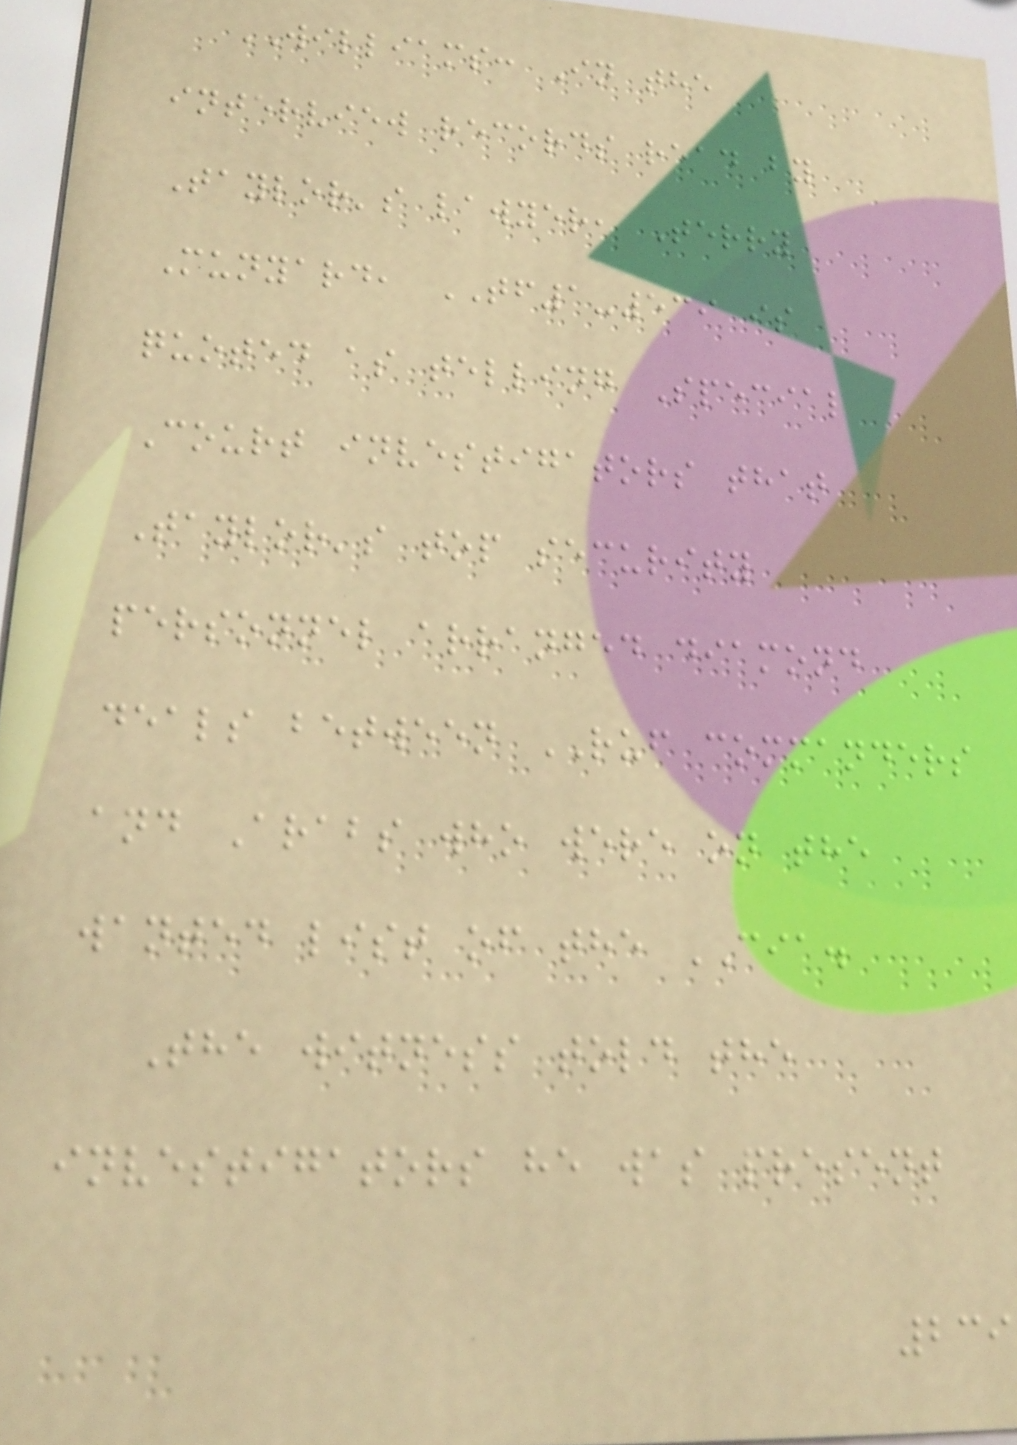WILLIAMS: In the
interview records read by
Taylor's lawyer, Terry
Munyard, TF1-539 is
quoted as telling Special
Court investigators that
Taylor's top security
personnel arranged diamond
deals between RUF commanders
and Arabs who were on the
wanted list of the CIA.
The witness told the
investigators he was present
239
